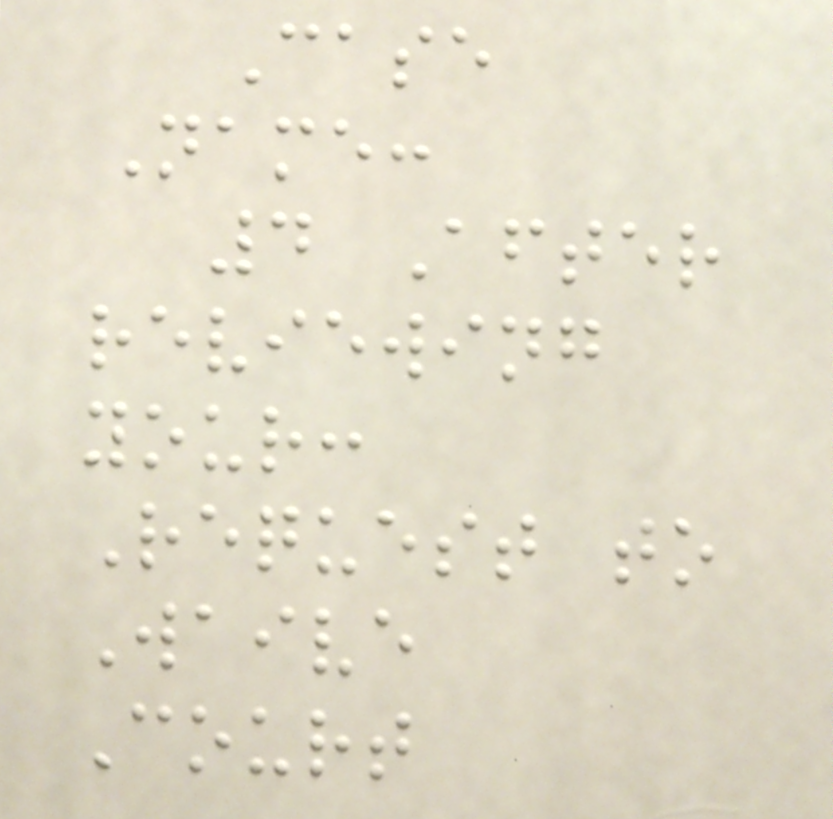Case
Name:
4 After
reviewing
your:
Request to
Waive
Court
